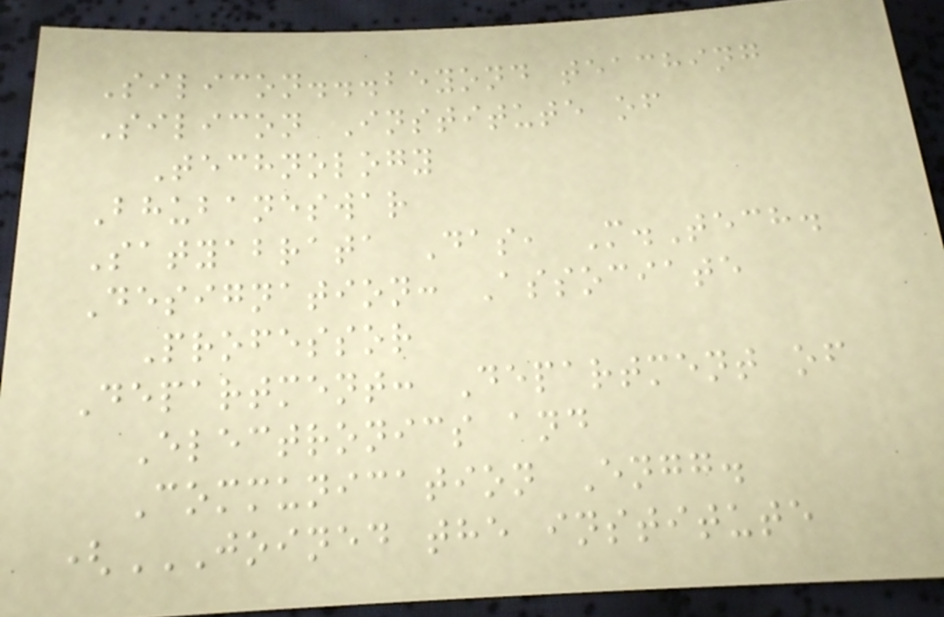Silicon...beyond teaching
Silicon Institute of
Technology
Bhubaneswar
Satyabrata Das, M.Tech.
Designation: Associate
Professor
Department: Department of
Electronics and
Communication Engg.
(JOINED THE INSTITUTE
